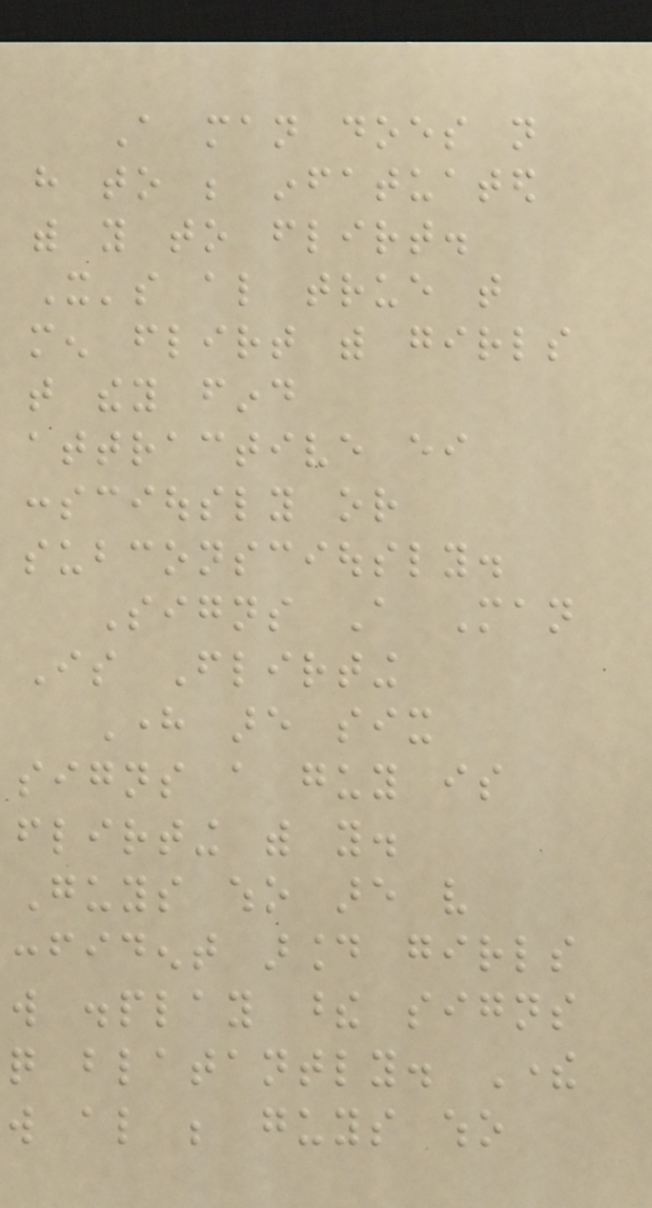A man does not
have to be infatuated
with you to flirt.
It's also true that
men flirt with girls
that they find
attractive either
consciously or
subconsciously.
Signs A Man
Is Flirting
Here are six
signs a guy is
flirting with you.
Guys who are very
confident around girls
will display these signs
quite blatantly. There
will also be guys who
